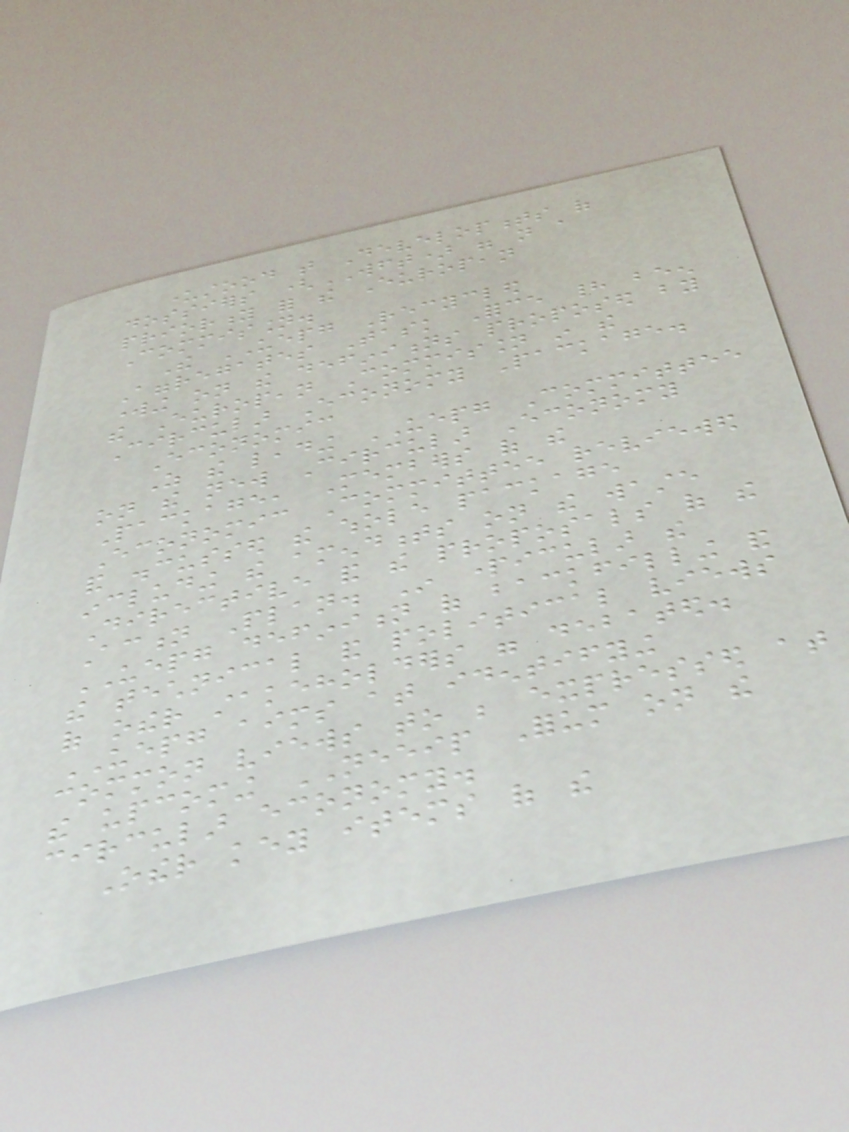understood that Developments of
dossiers (WFT) were not a
priority for the European
Commission.
The UEPG Recycled
Aggregates Task Force had been
working on the definitions proposed by
the European Commission in the
Circular Economy Package.
Economic
As the leading UEPG Committee
on the new Circular Economy
Package, Members of the
Economic Committee reviewed
and discussed the whole package
including the amendments on the waste
Directive and the proposals of the
Action Plan. In particular the
UEPG definition of backfilling and
the technical and political views
of other stakeholders were debated.
UEPG aims at identifying
common views to be expressed at
the upcoming NEEIP Forum on the
circular economy.
Other key items of the
